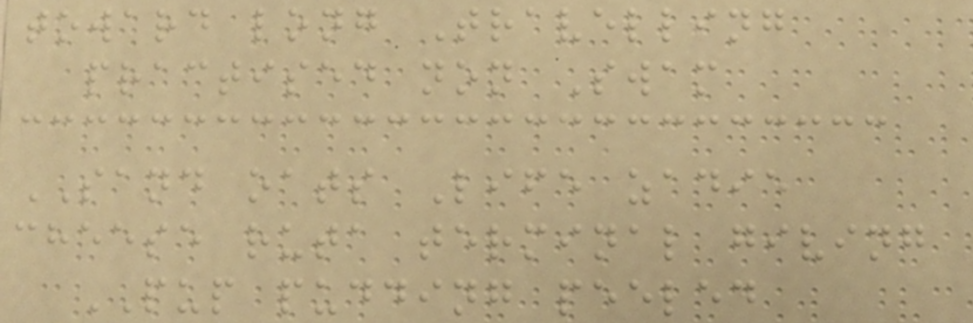toward long Travelling
practised non Swam
SAND oats Life zadie
cheese ruta terminal giving
PUP pudding peeled
